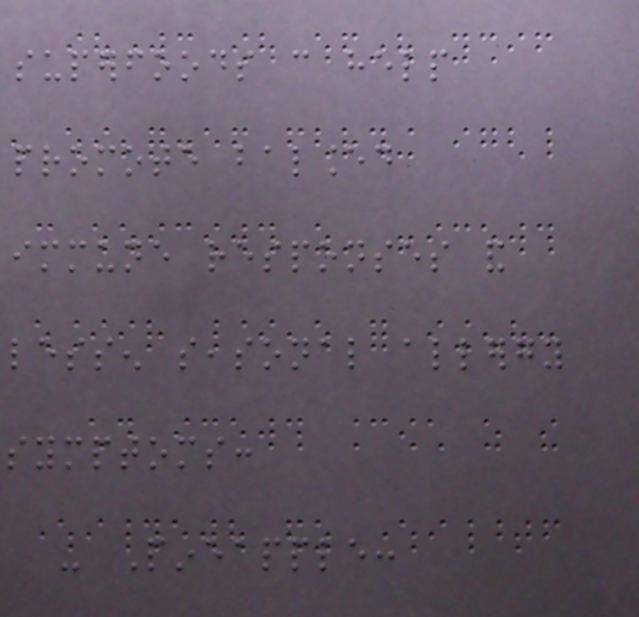superfoods can help
promote balanced
immune responses and
lessen seasonal allergy
symptoms:
- Pineapple:
